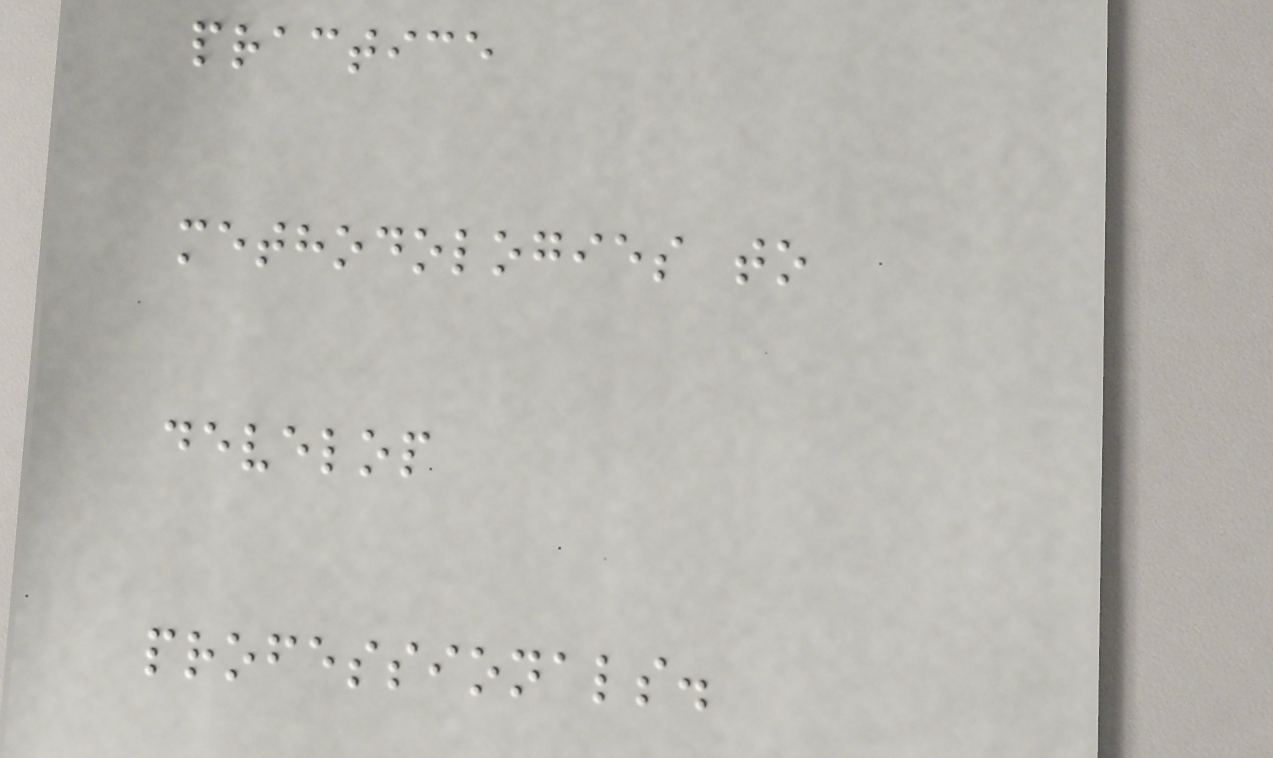practice
methodologies to
develop
professionals.
